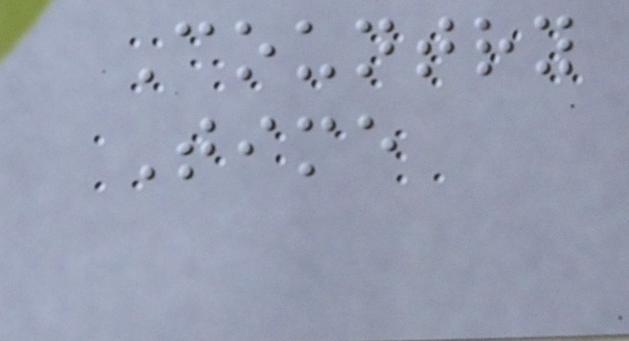Country
Time
